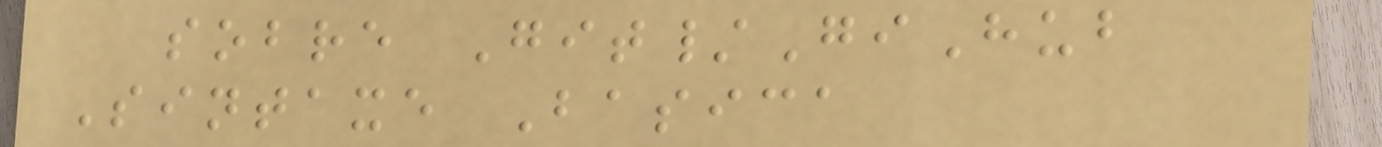sobre Git/GiHub
Sintaxe Basica
